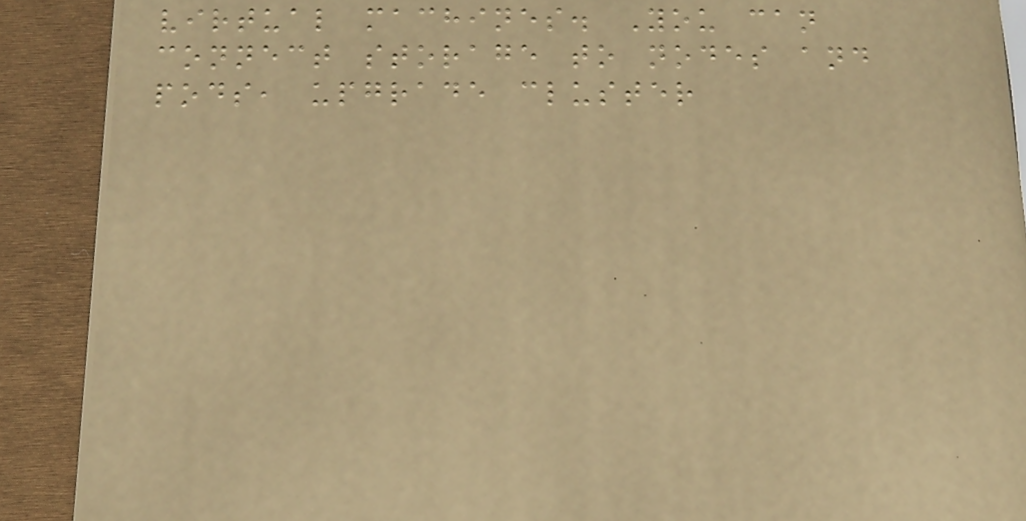virtual machines. You can
connect storage to nodes and
pods, upgrade cluster
